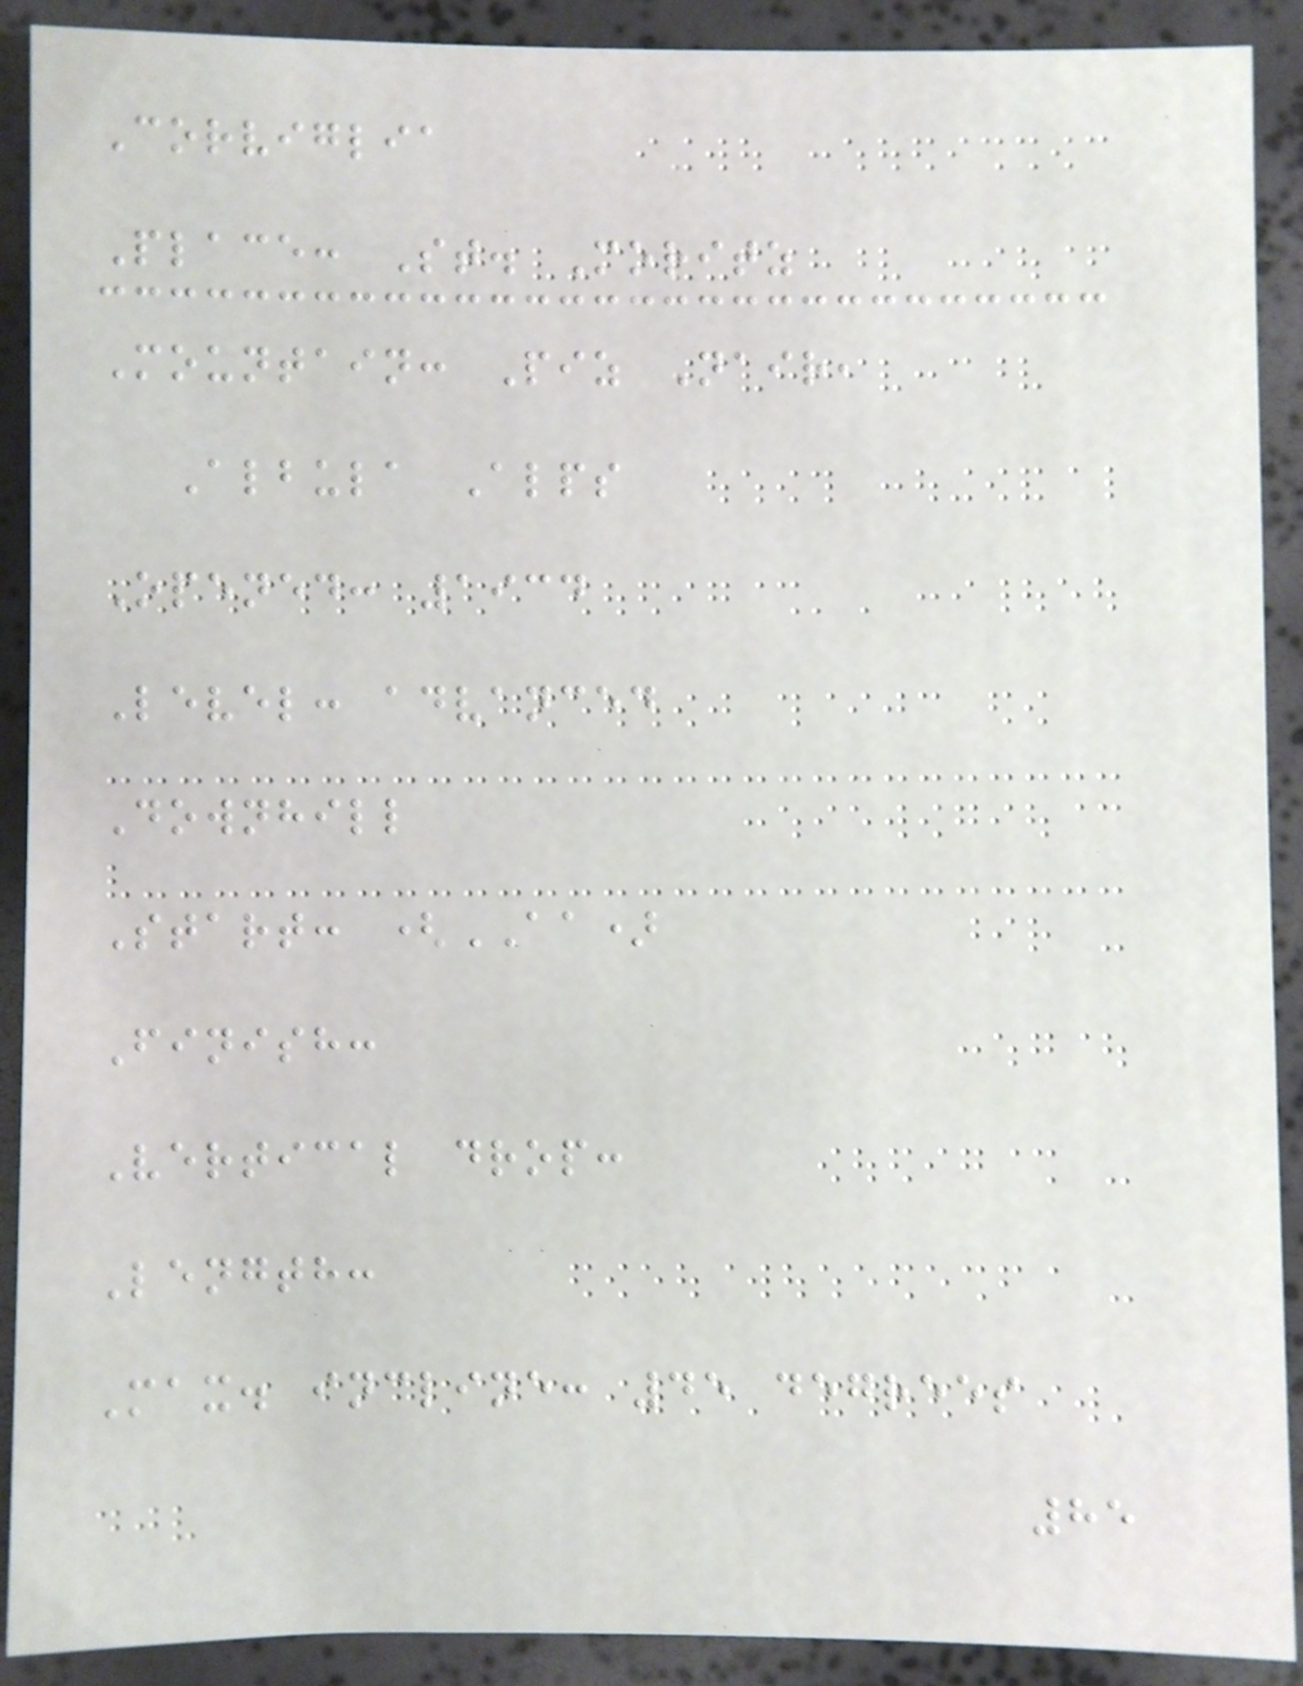Corviglia
Place: St. Moritz
Mountain: Piz Nair,
Albula Alps
Opened: 1934
Level: advanced
Downhill
Start: (AA)
Finish:
Vertical drop:
Length:
Max. incline: 45 degrees
85
